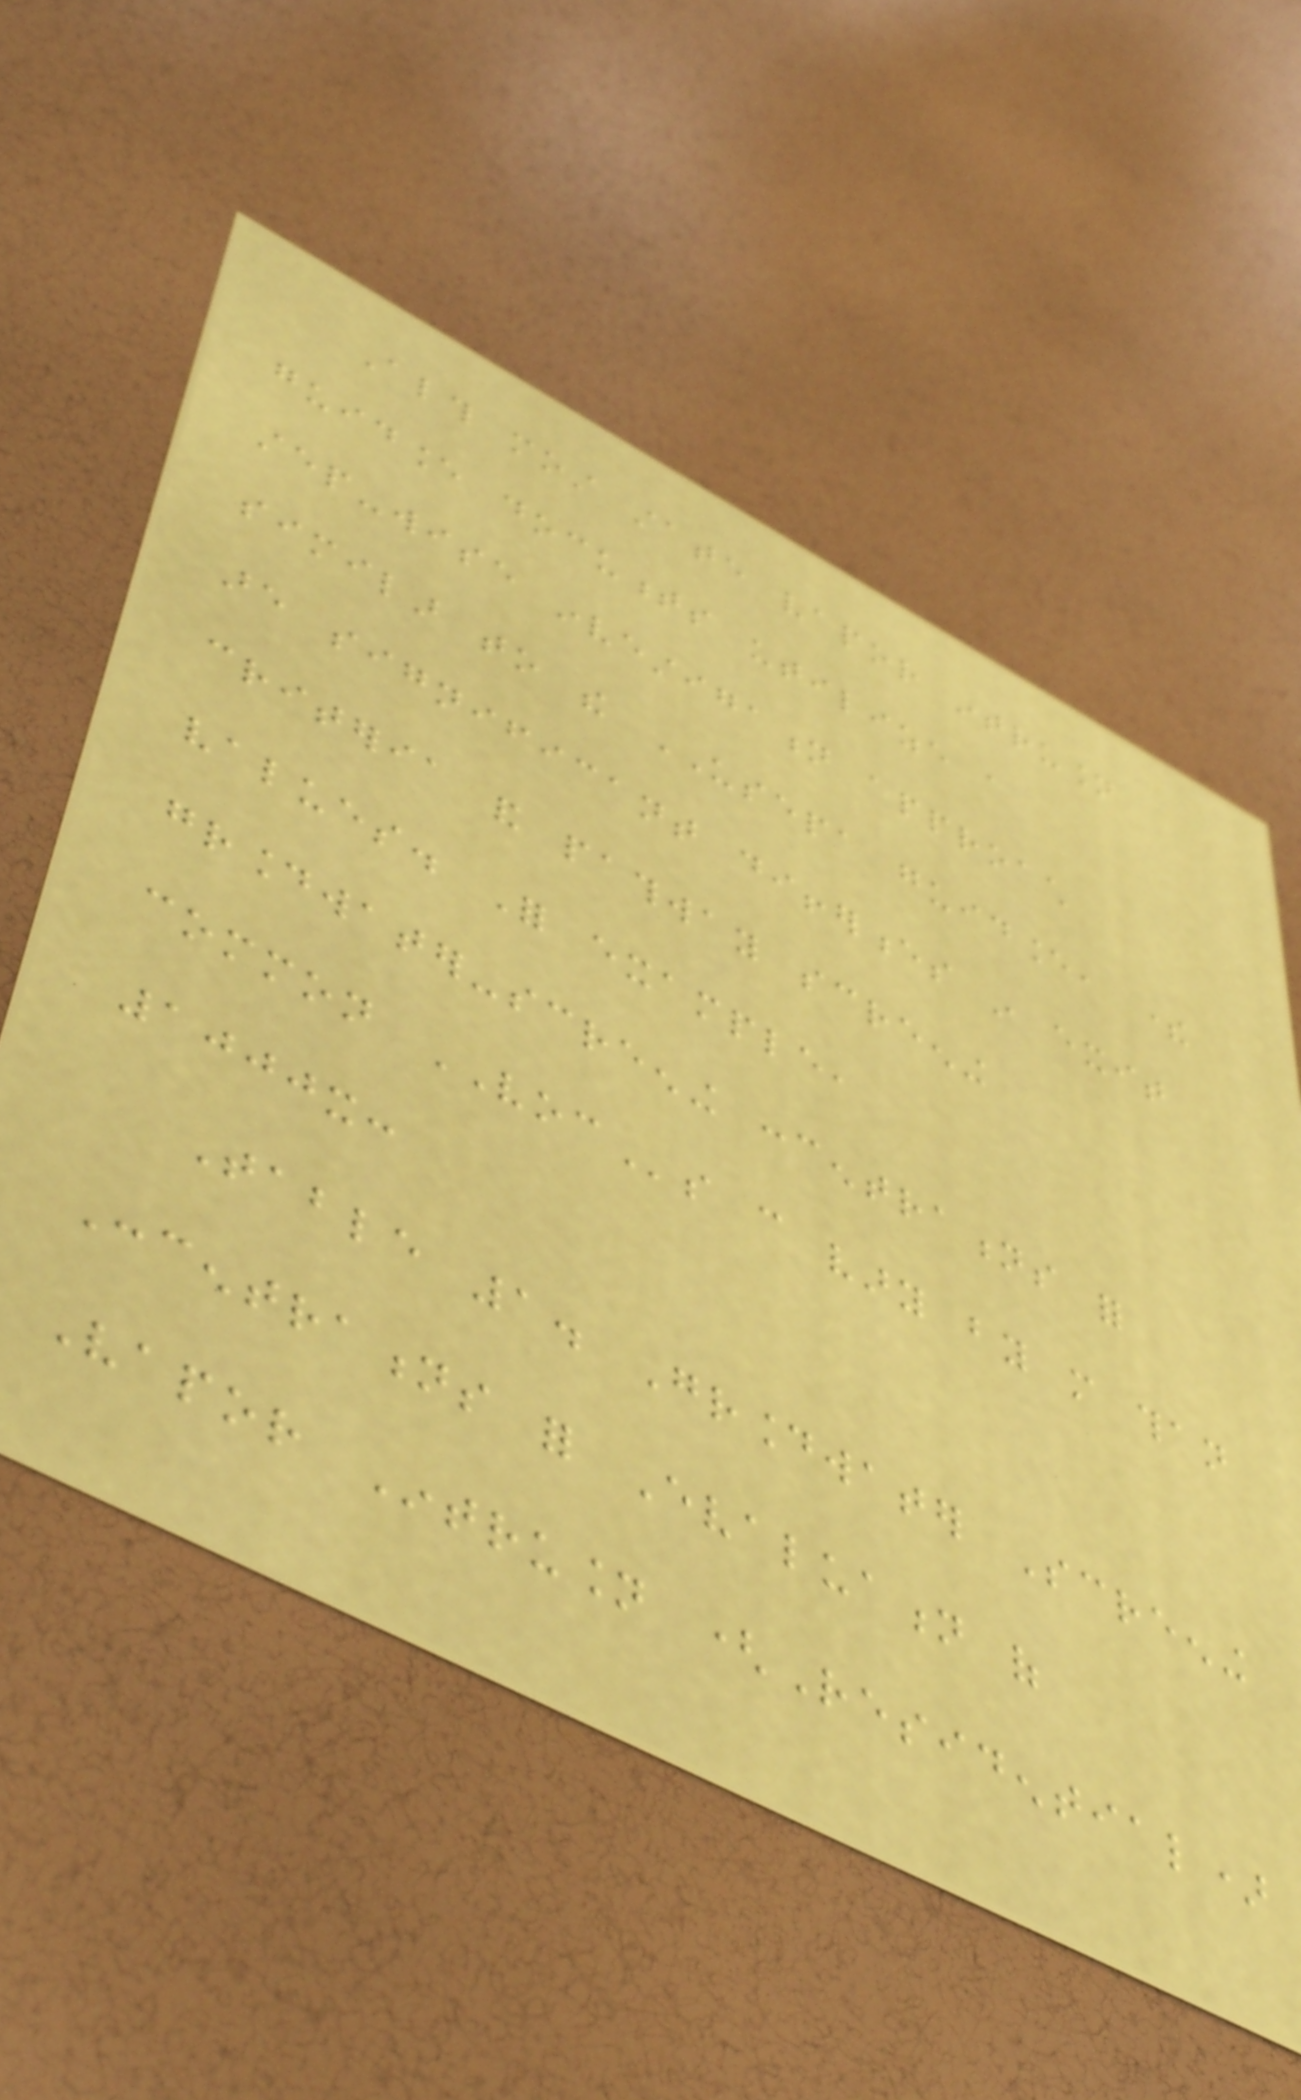Although most state vapor intrusion
guidance documents utilize a
step-wise investigation approach
similar to the USEPA guidance, there
are significant differences in exit
criteria and pathway screening
values. For example,
groundwater-screening concentrations for
common VOCs can vary by more than
1000x:
Table 1. Groundwater Screening
Concentrations for Evaluation of
Vapor Intrusion (Residential)
